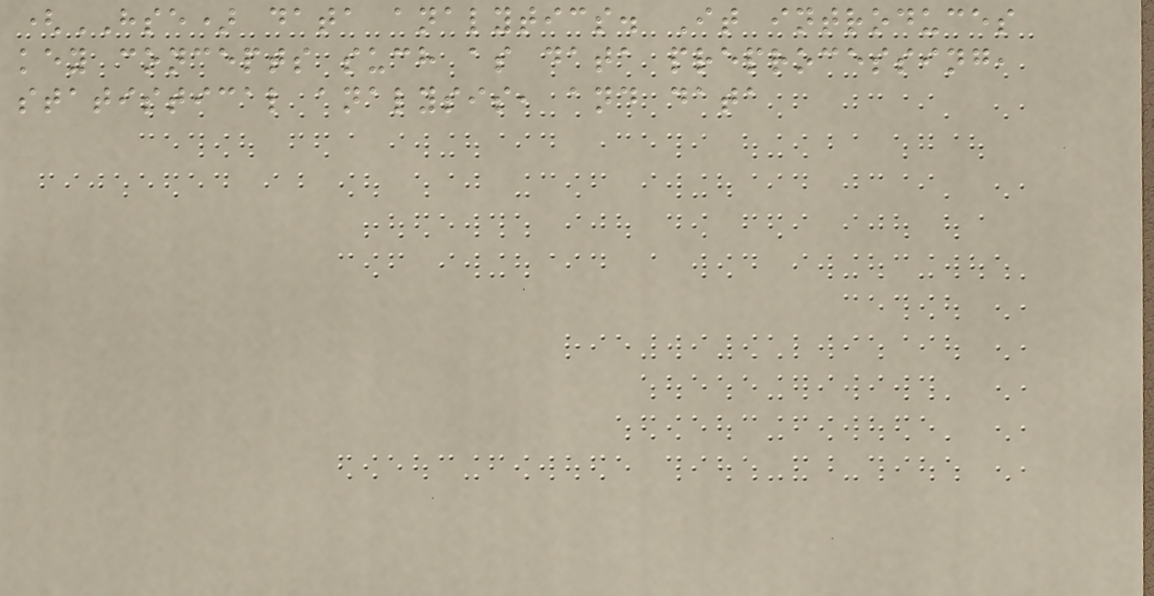(HSE) data analytics. It introduces
key concepts such as data preprocessing,
statistical analysis, and data
